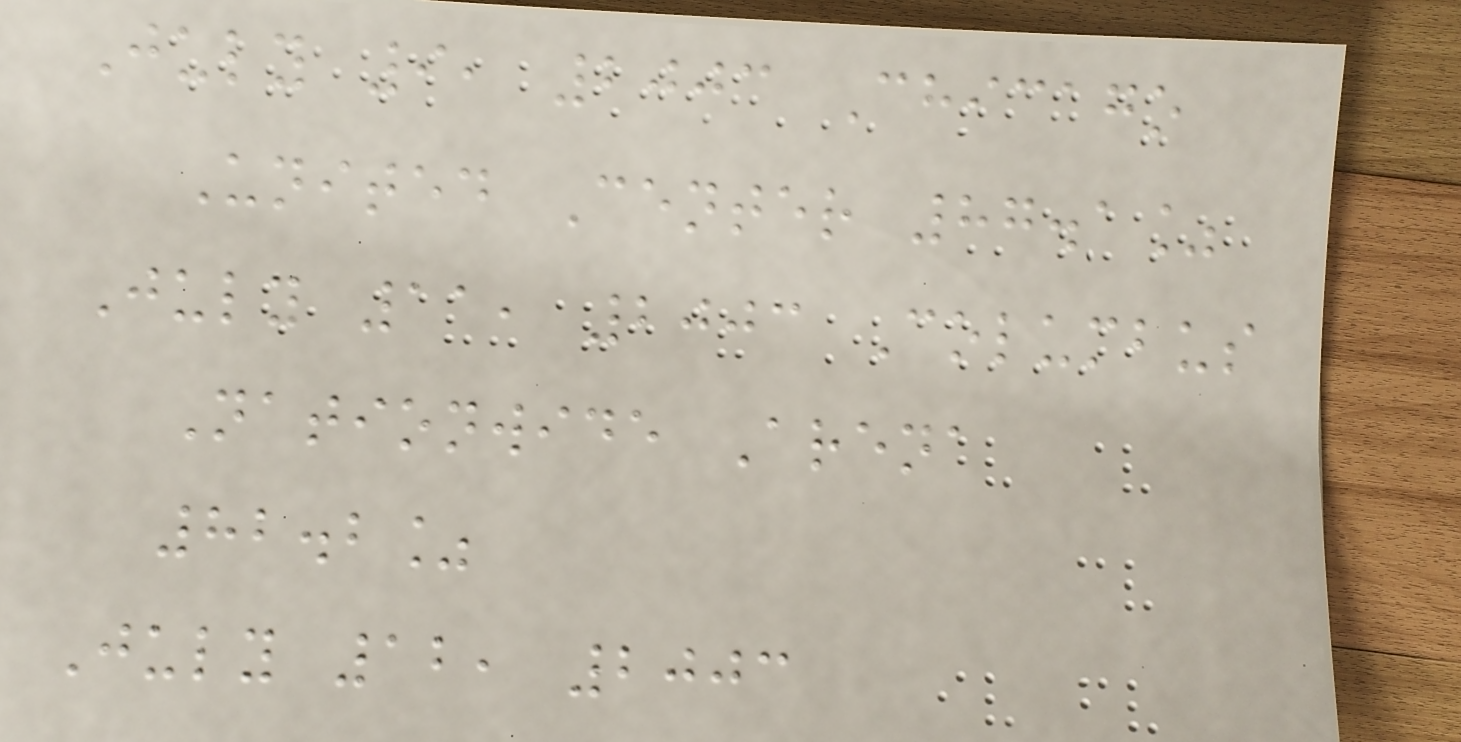July 9, 2003 Chicago
United Center 87.1%
July 11, 2003 Columbus
Nationwide Arena
82.2%
July 12, 2003
